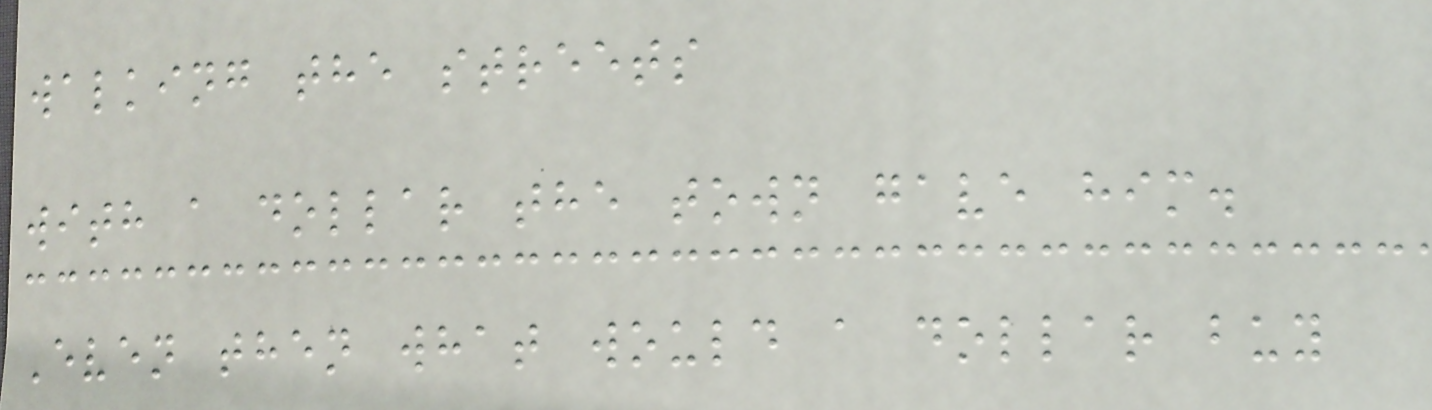walking the streets
with a dollar the town gave him.
Even then what would a dollar buy
